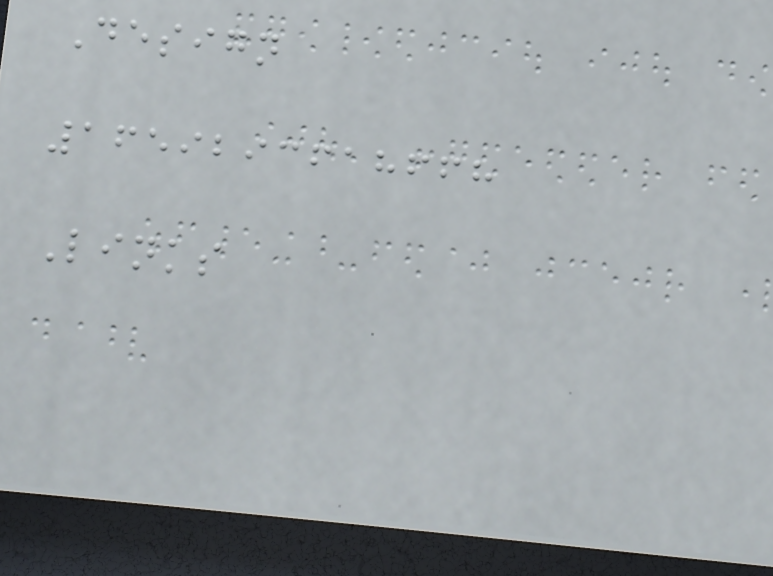Design
1659293618668
Links
